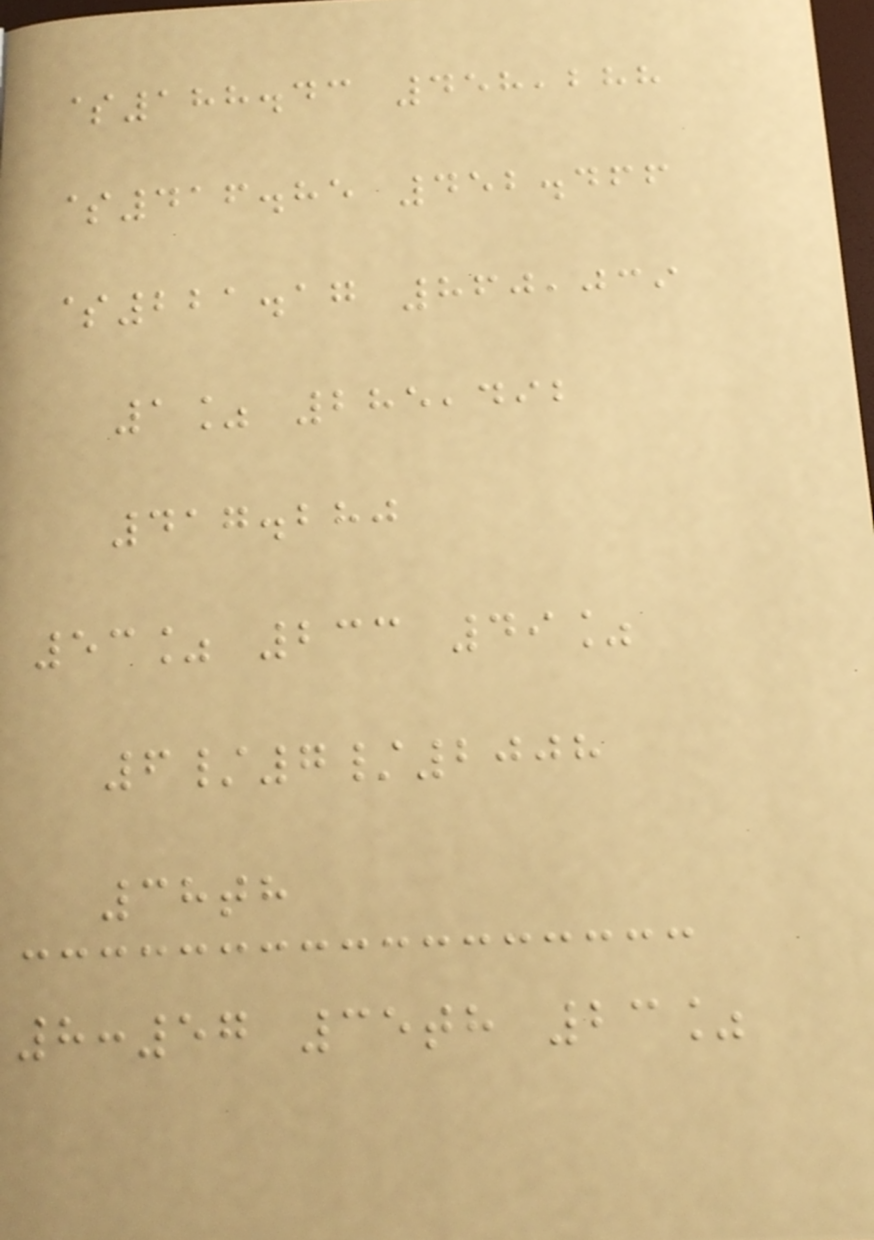$188.43 458,288
$416.85 452.466
$221.17 860,039
1% 285,492
417.280
53% 233 49%
6/7/2008
38th
8:57 35th 23%
